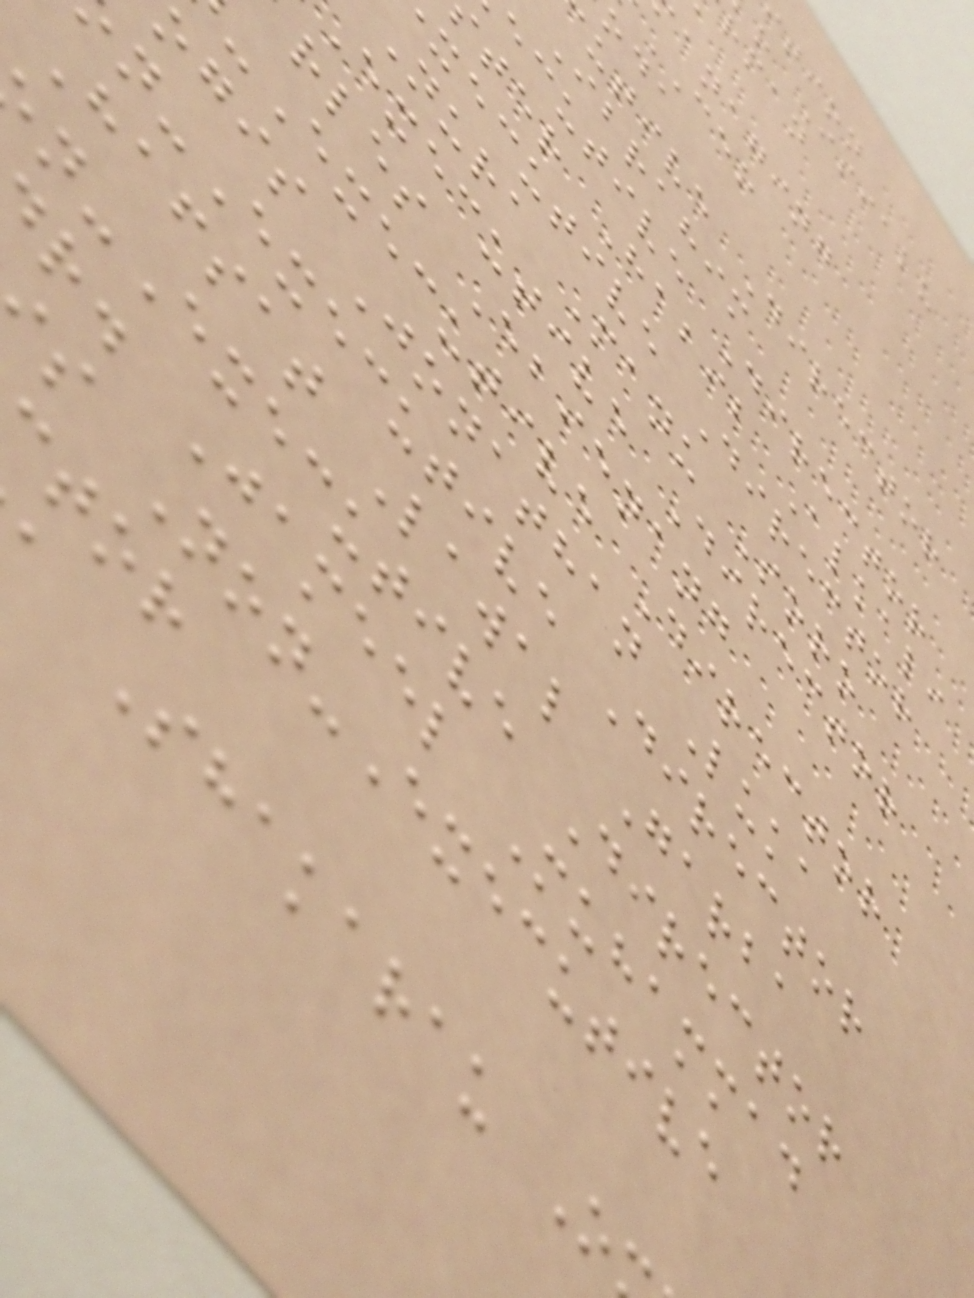o Isiaku
anaging
CEO
utive Director
Ibrahim
ecutive Director
ter Habib Alkali
xecutive Director
Nura Manu Soro
executive Director
rles Ebienang
-Executive Director
ogis Jonathan Luka
n-Executive Director
Hafsat Lawal Garba
n-Executive Director
r. Jameel Muhammad
s Non-Executive
Shakarau O
